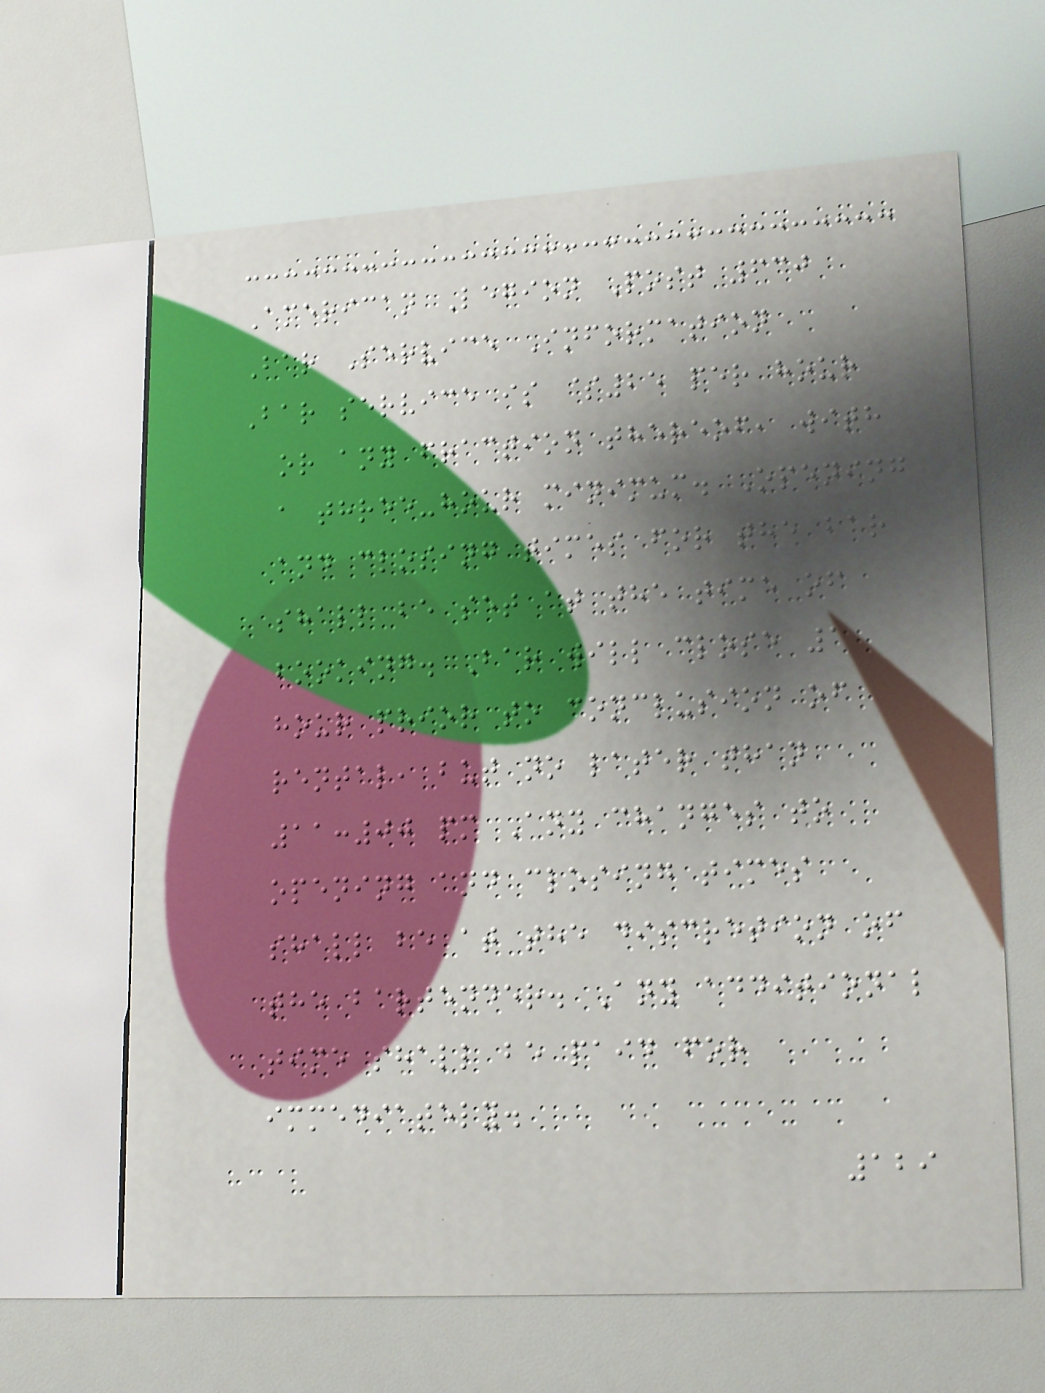American Legion Post 630
Bar Service Information
Bar service is $25 per hour
or any fraction thereof, with
a three-hour minimum. Opening
and closing times for the bar
shall be set at the time of
booking. Bar will close 1
hour prior to conclusion of
rental, but no later than
11:00 pm Any changes to
opening and closing times
shall be at the discretion of
the bartender. Any additional
time shall be paid for
immediately.
129
